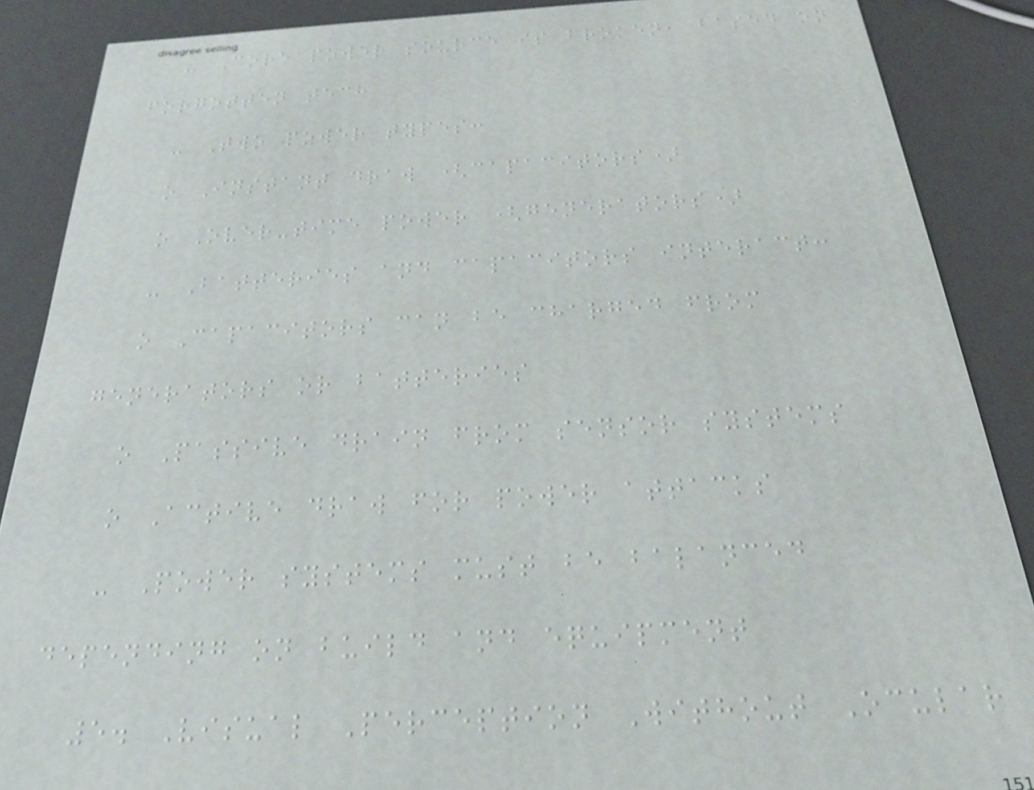- Core power source is broken, based on
forgotten tech
- Two power types:
o Instant draw (capacitors)
o Over-time power (generators)
- Batteries and capacitors interact:
o Capacitors can be charged from
generators or batteries
o Passive drain from sensor systems
o Active draw for power attacks
- Power systems must be balanced
depending on build and equipment
5. Visual Perception Without Ocular
